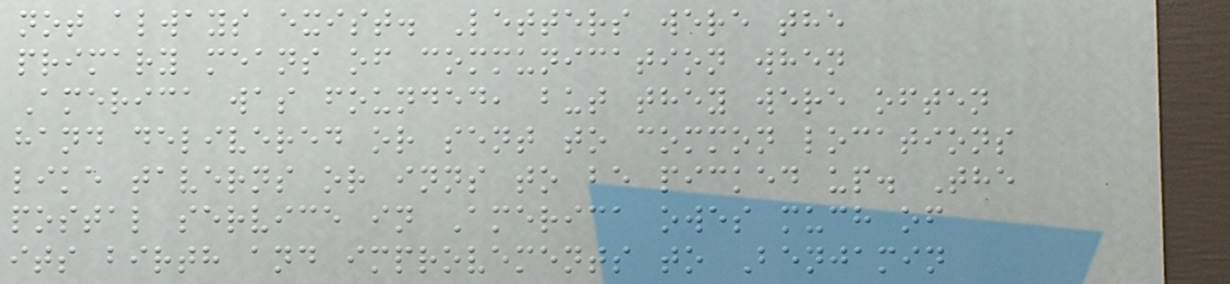not always exist. Letters were the
primary means of communication when
America was founded, but they were often
hand delivered or sent to common locations
like taverns or inns to be picked up. The
postal service in America owes much of
its birth and improvements to Benjamin
